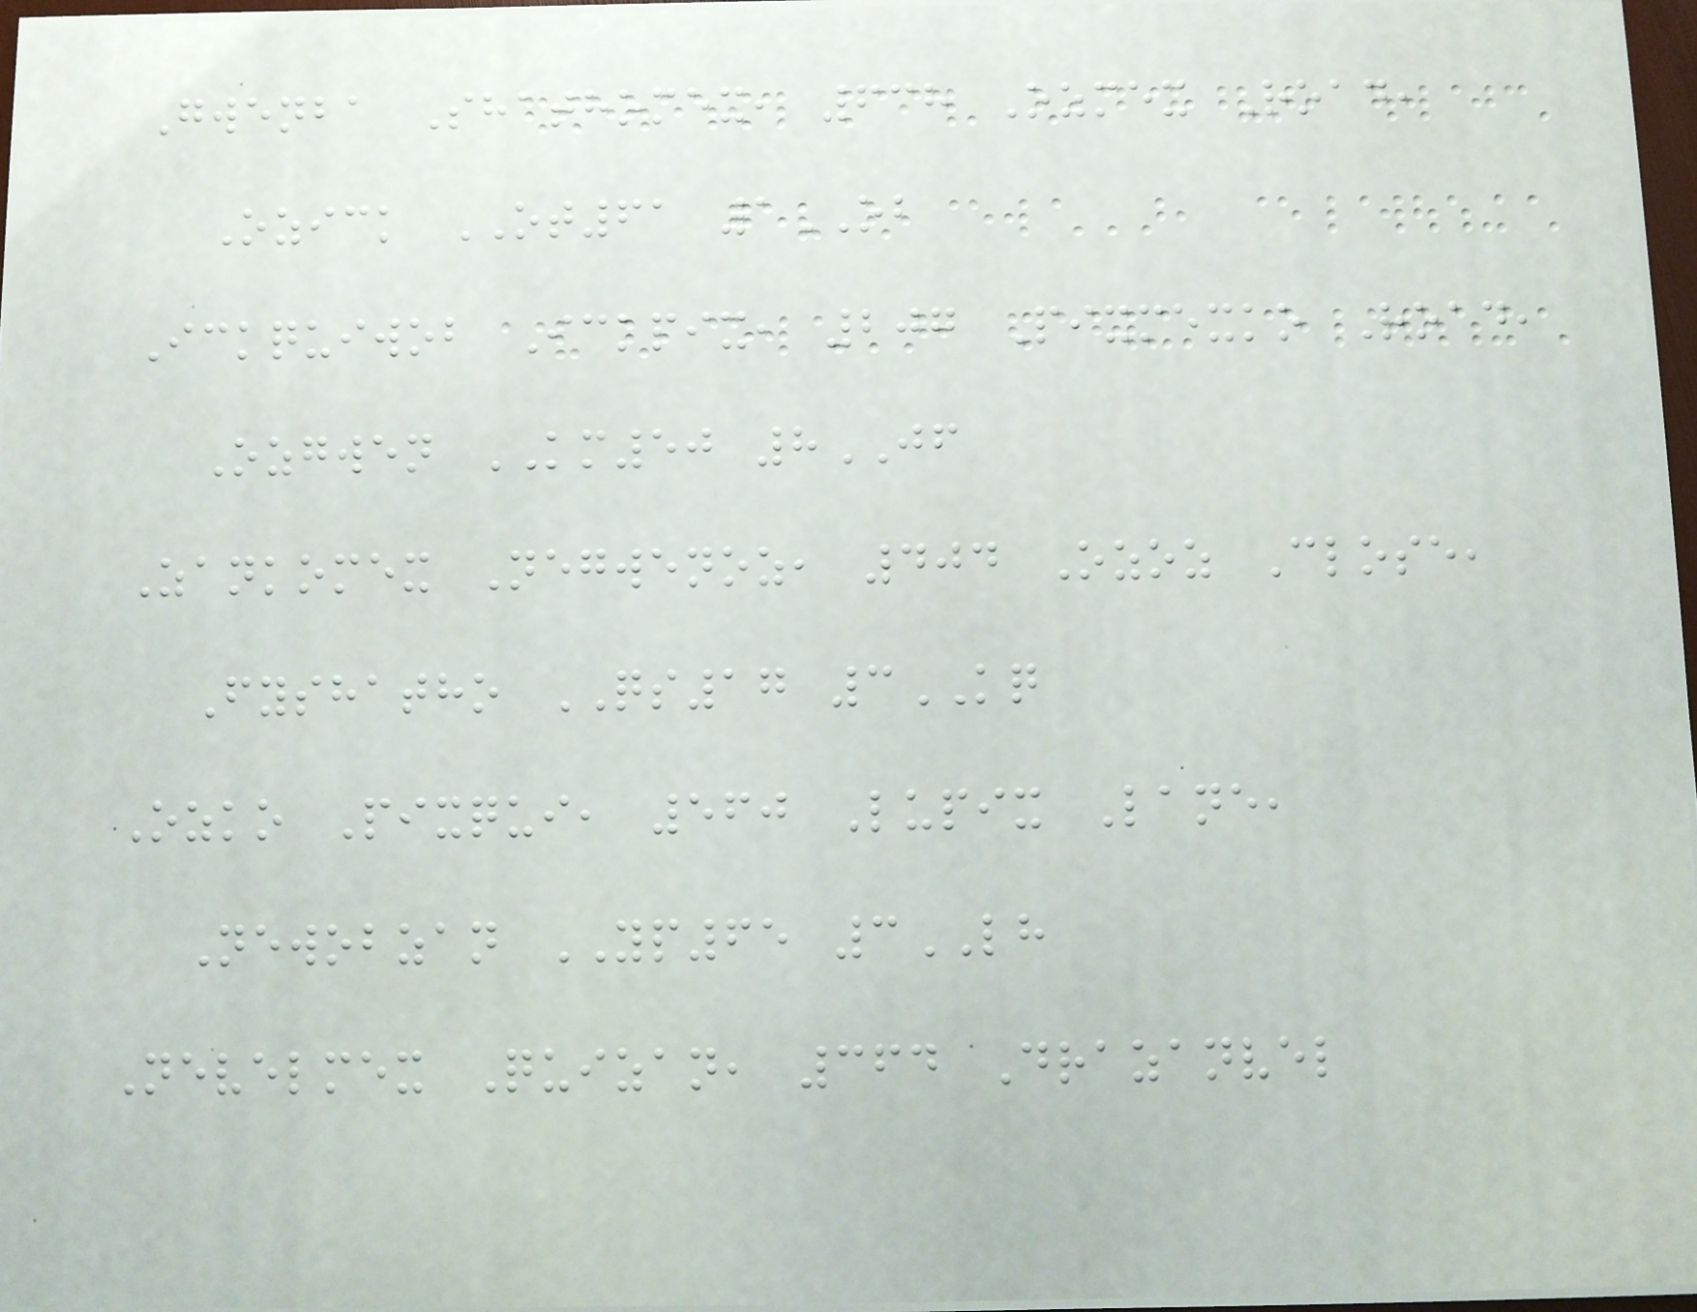Gwenba Shathomex, 638 Ozmex Road,
Ozick OT61 1OB
Ickquiwob Ickpix, 207 Pixmexko Road,
Ozgwen KM50 8JF
Zankomex Negwenoz, 404 Ozoz Close,
Fyshatho QS17 3KQ
Ozko Pixqui, 560 Lupix Lane,
Newobzan YP65 3LH
Nevelmex Quizan, 364 Drazanvel
